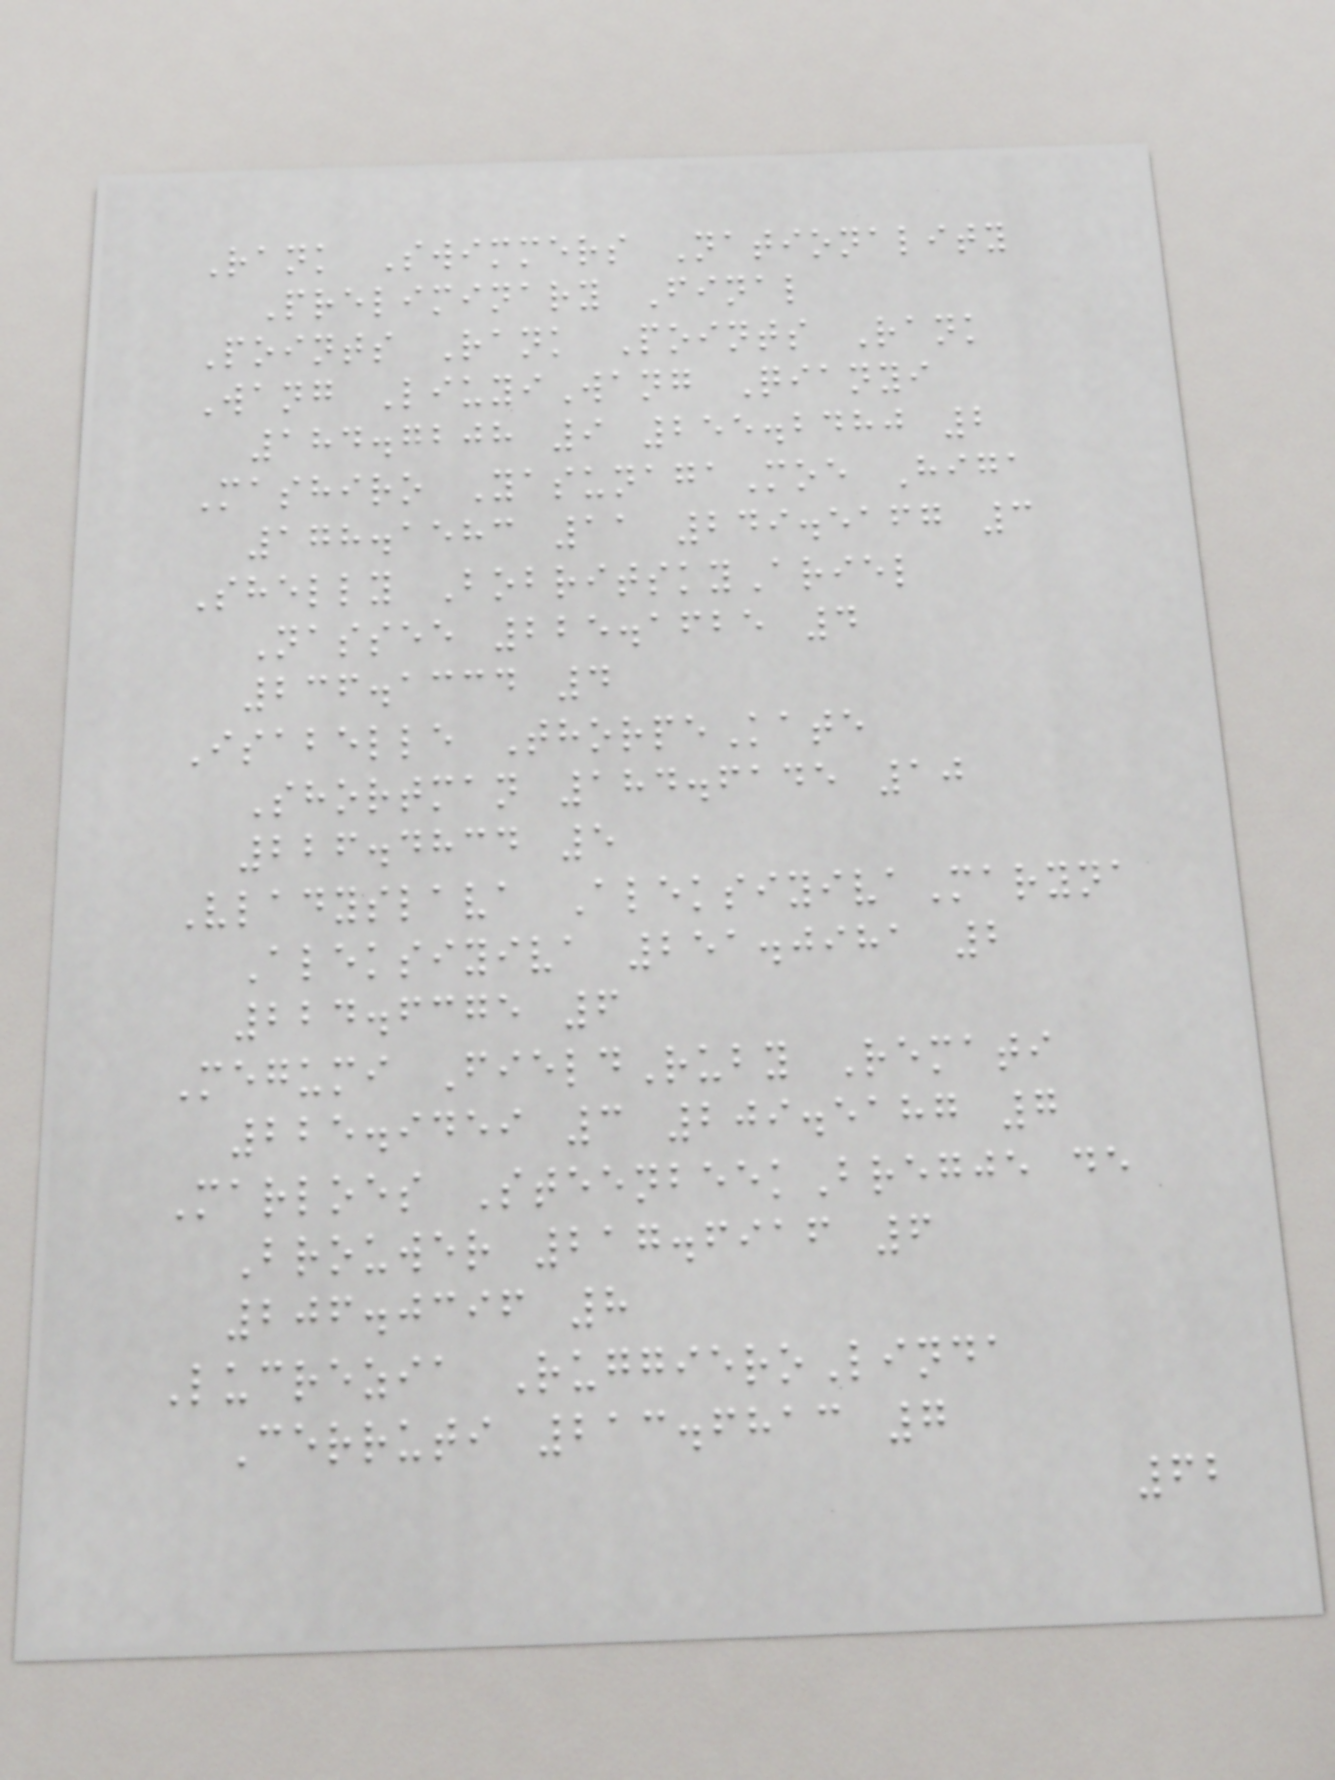Rank Swimmers Nationality
Preliminary Final
Points Rank Points Rank
Wang LiuyiWang Qianyi
184.7208 9 255.2480 2
Mashiro YasunagaMoe Higa
178.1583 11 249.5167 3
Shelly BobritskyAriel
Nassee 225.1625 4
236.1334 4
Isabelle ThorpeKate
Shortman 184.6145 10
226.4834 5
Vladyslava AleksiyivaMaryna
Aleksiyiva 251.0981 2
224.6375 6
Megumi FieldRuby Remati
225.9459 3 209.5187 7
Marloes SteenbeekBregje de
Brouwer 217.6916 6
206.0396 8
Lucrezia RuggieroLinda
Cerruti 213.6813 7
62
